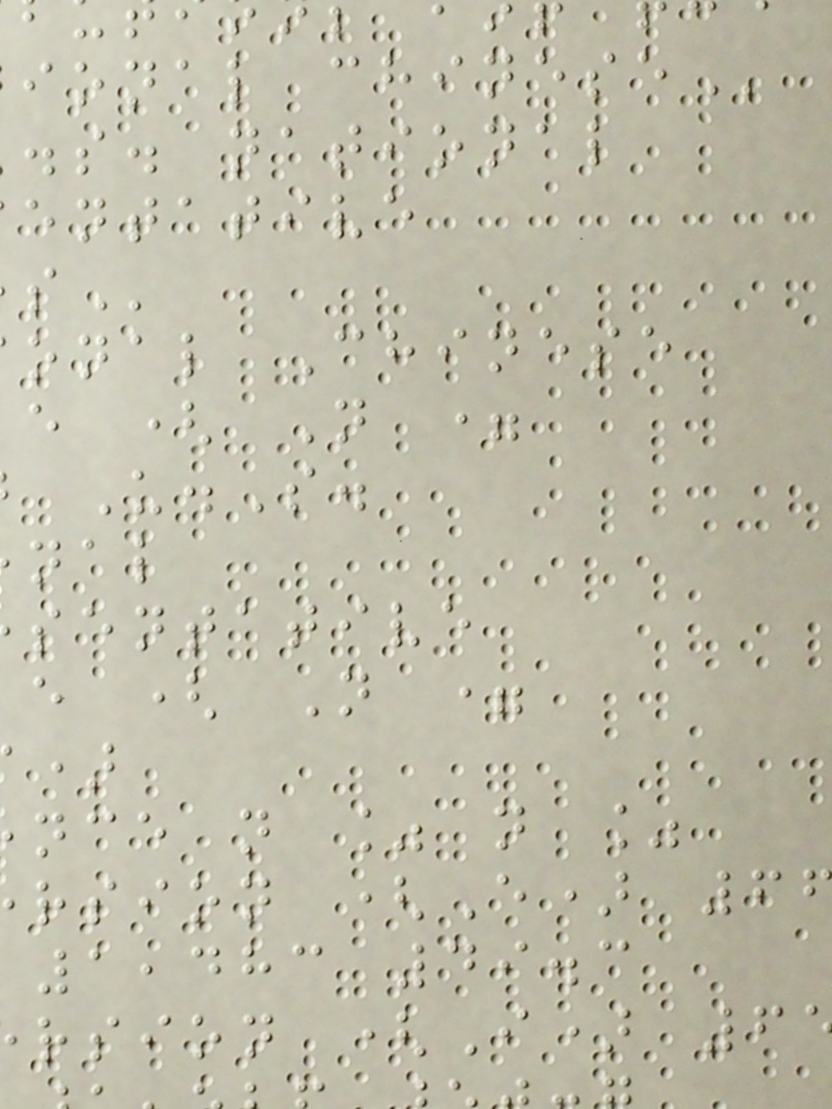.s. national
entative
onal Chinese
e ( N =
U.S.
sentative
e ( N =
nce n % n %
rsion (E) 6
1,483 49.3
rsion (I) 6
